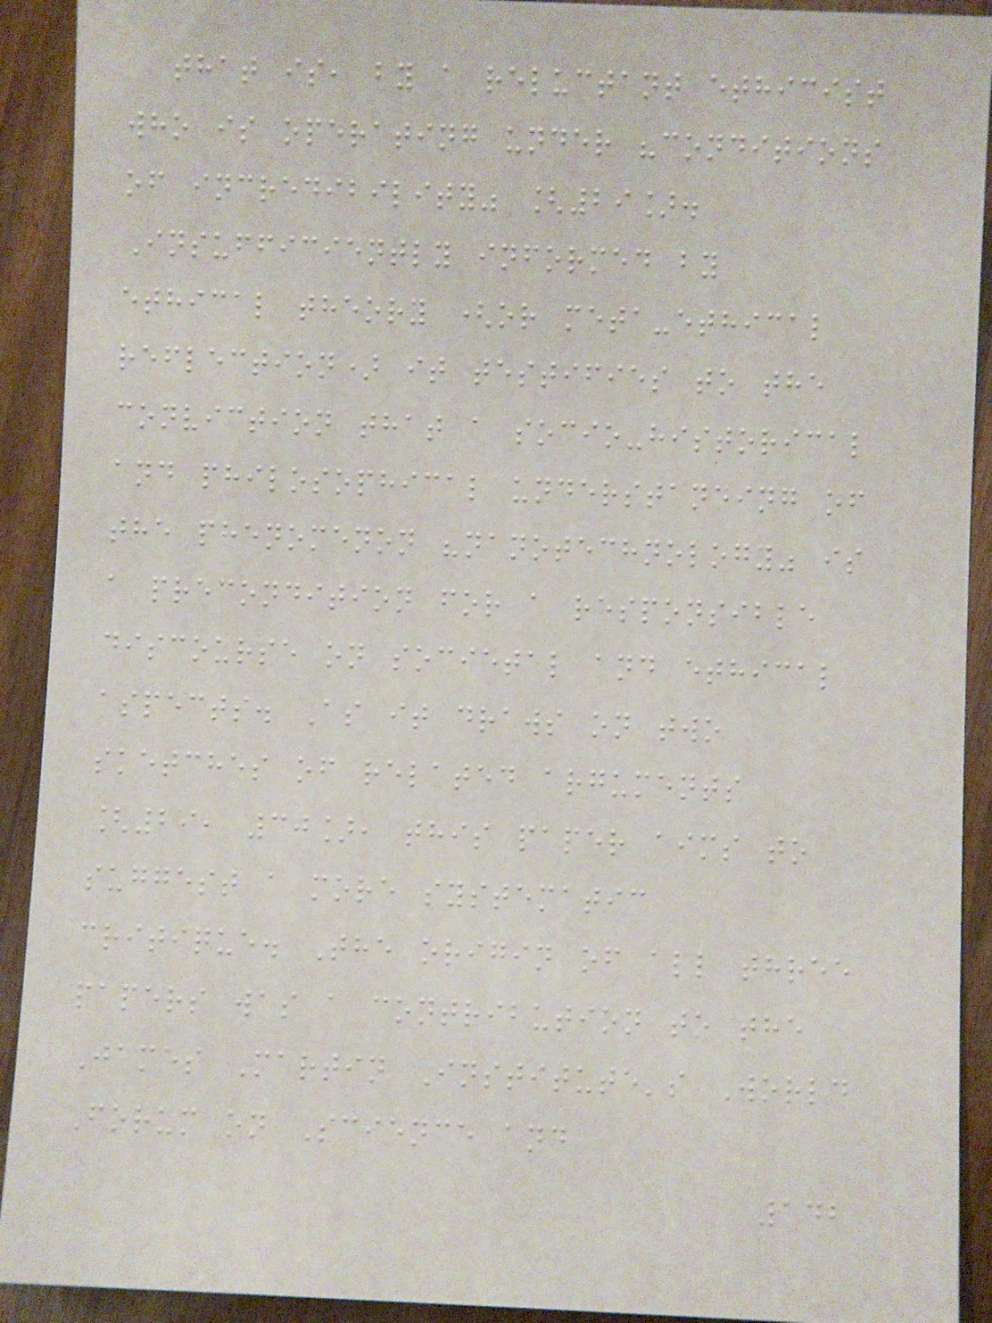that is, by a reluctant ethicist
who is operating under "conditions
of incredibility" [29].
Insufficiently informed by
ethical theory (or meta-ethical
reflection) it testifies to the
conviction that a socio-historical
and philosophical understanding of
the phenomenon "nanotechnology" is
a precondition for a responsible
discourse on societal and ethical
aspects. As it draws on two
sketches of related arguments
[29, 30], this paper aims to
suggest a more systematic
critique. The origin of all three
papers was a contribution to the
James Martin Institute's World
Forum on Science and
142
